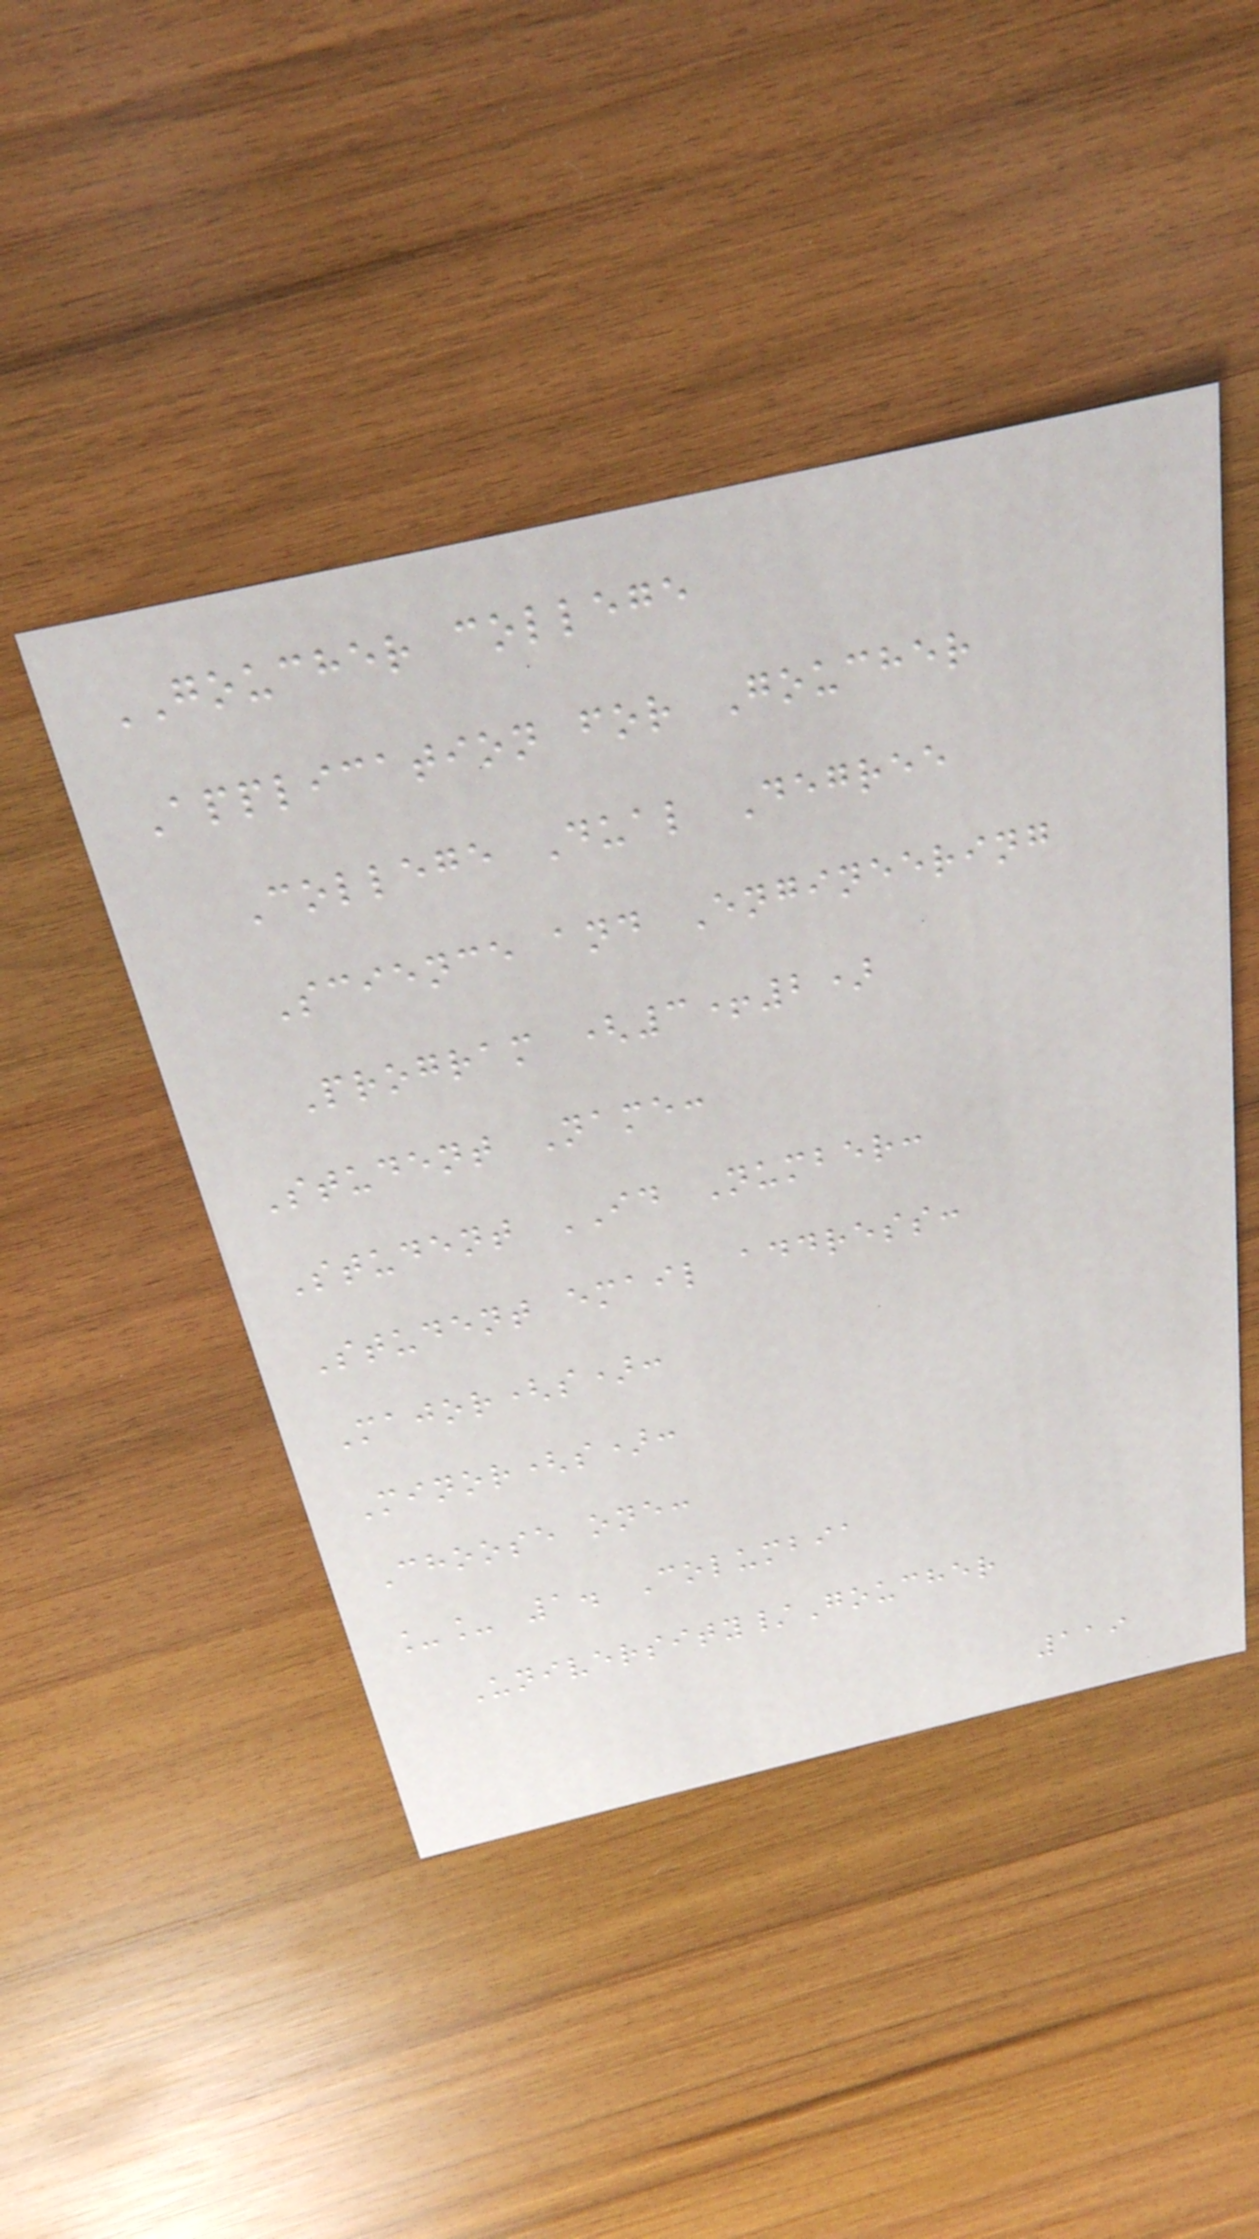GOUCHER college
Application for Goucher
College Dual Degree
Science and Engineering
Program (3+2)
Student Name:
Student ID Number:
Student email address:
Major(s):
Minor(s):
Choose one:
__ 1. Columbia
University/Goucher
119
